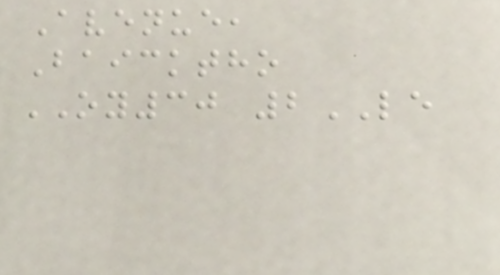Avenue,
Baicktho
OY30 2LE
